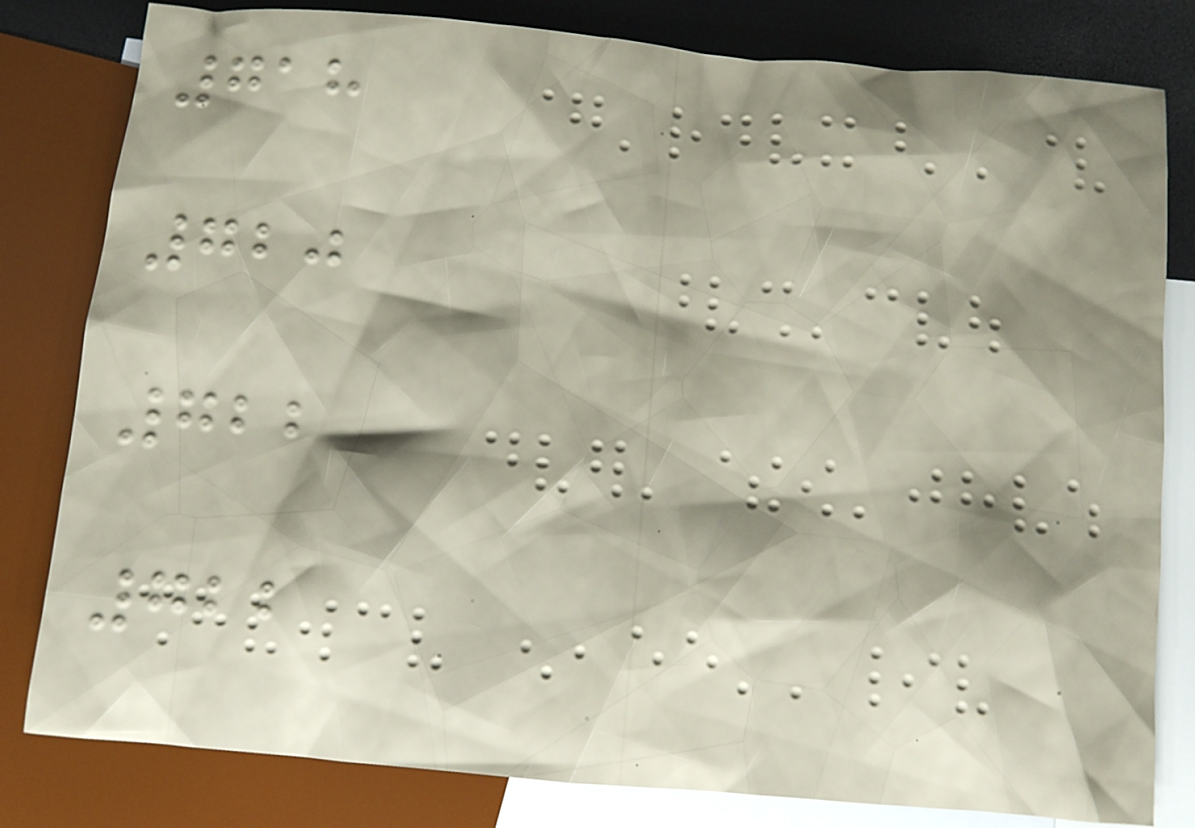718
720
722
722
